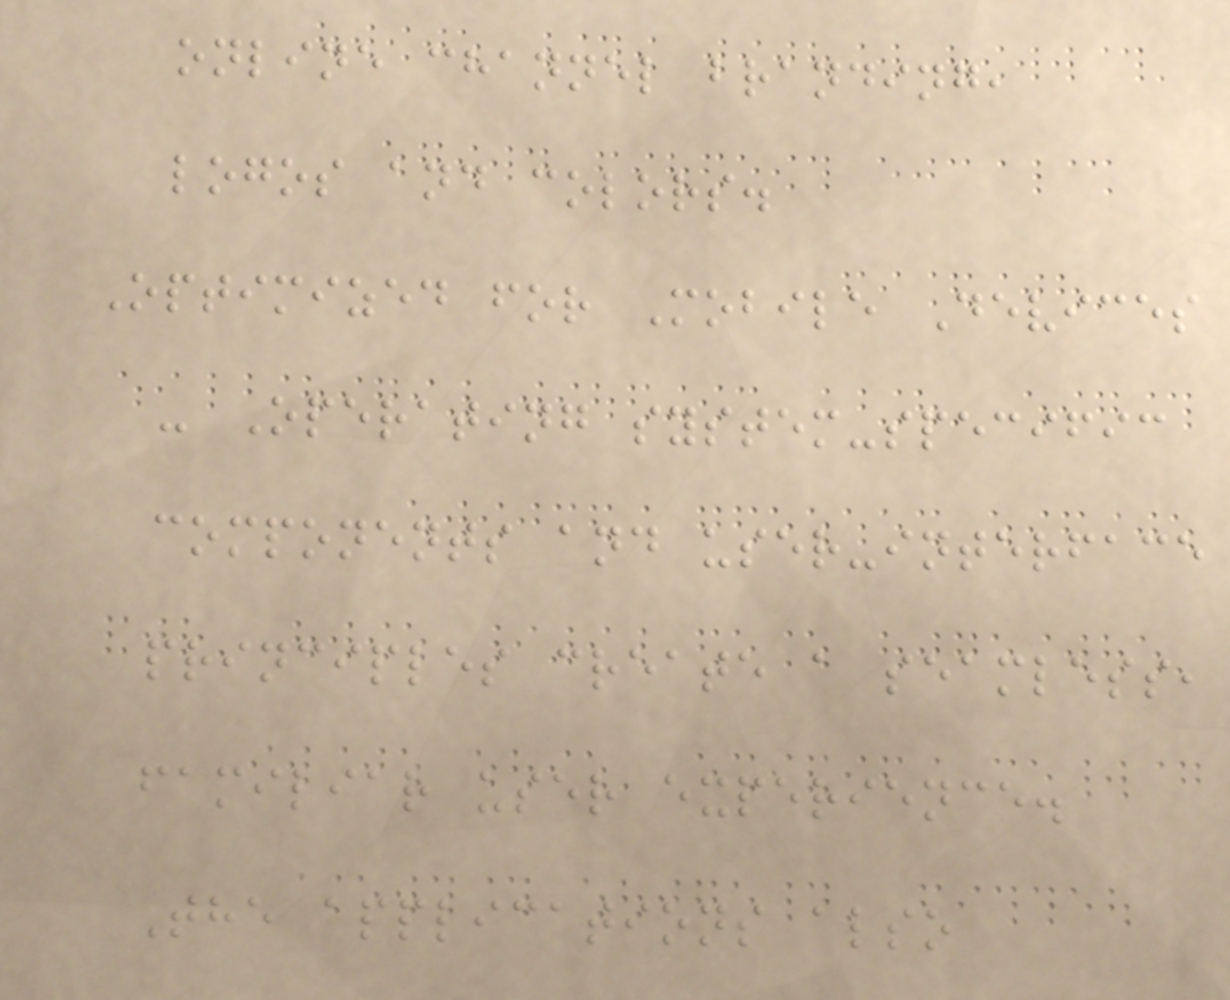online channel branding,
logos and colors.
Optimized for Mobile Devices
- Operating system-specific
components and user-interface
principles create a seamless,
familiar user experience.
The applications also
